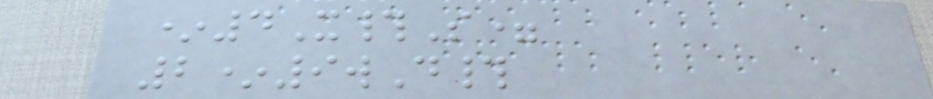*4X#S=
2*9wD#
